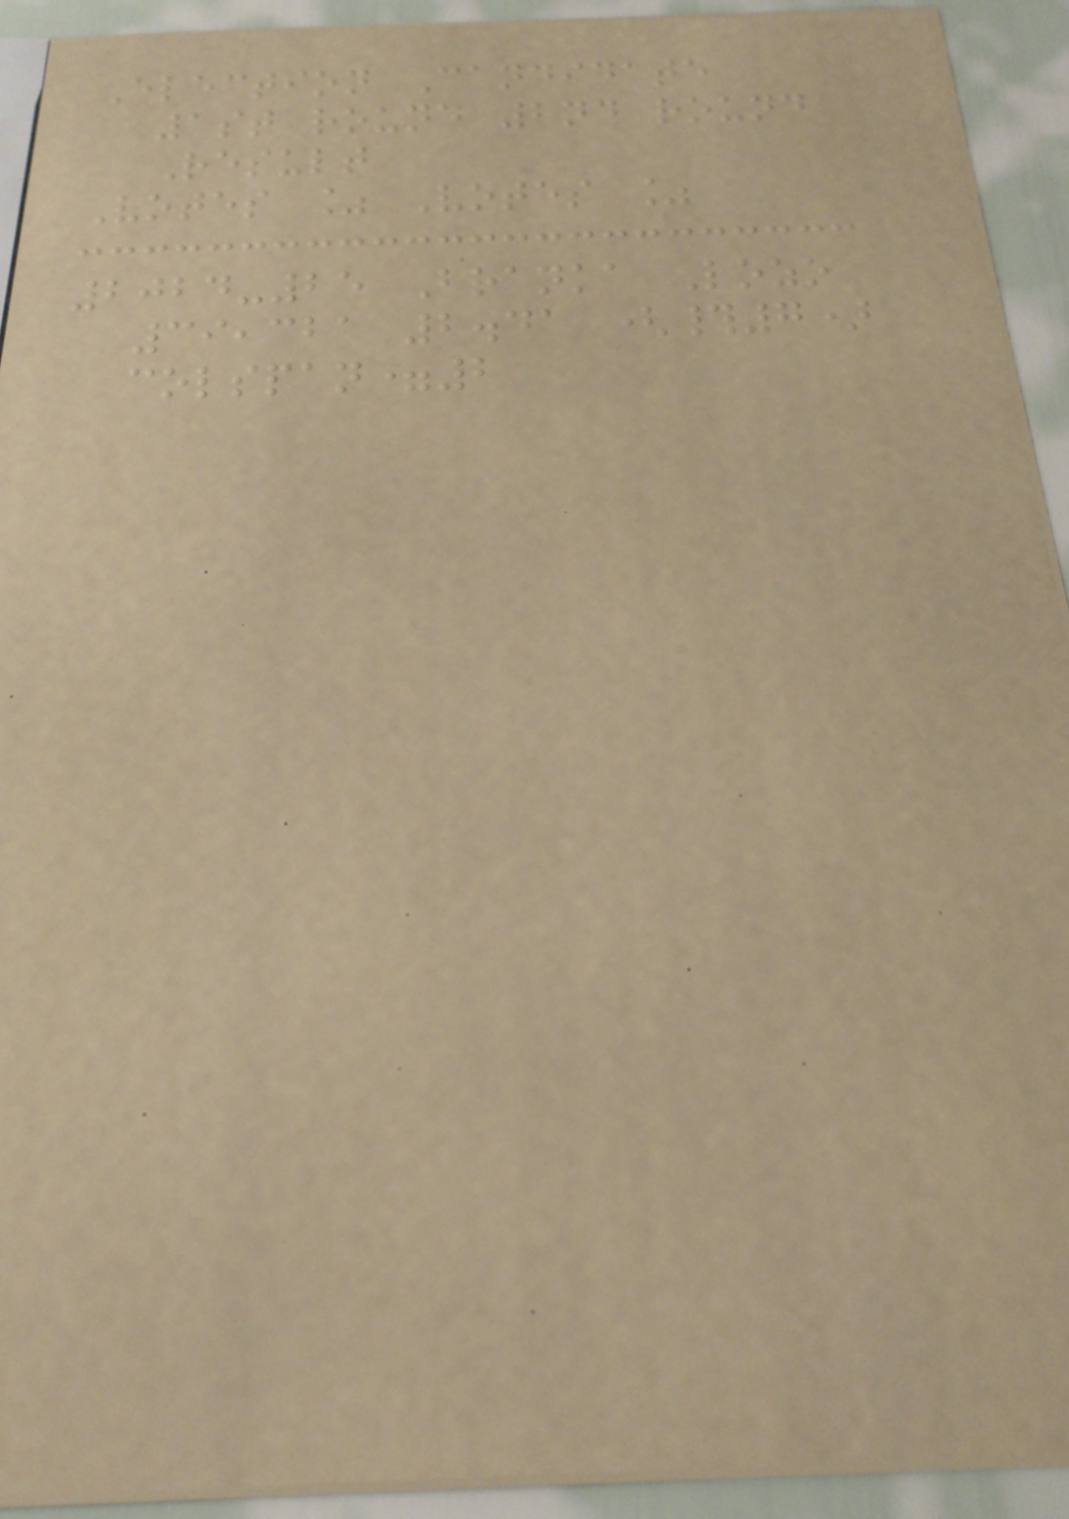Election Candidate
1st round 2nd round
Result
Votes % Votes %
2024-25 Branka Lozo
39,321 2.41 (#7)
colspan=2
